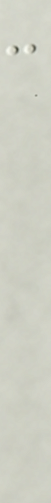-
